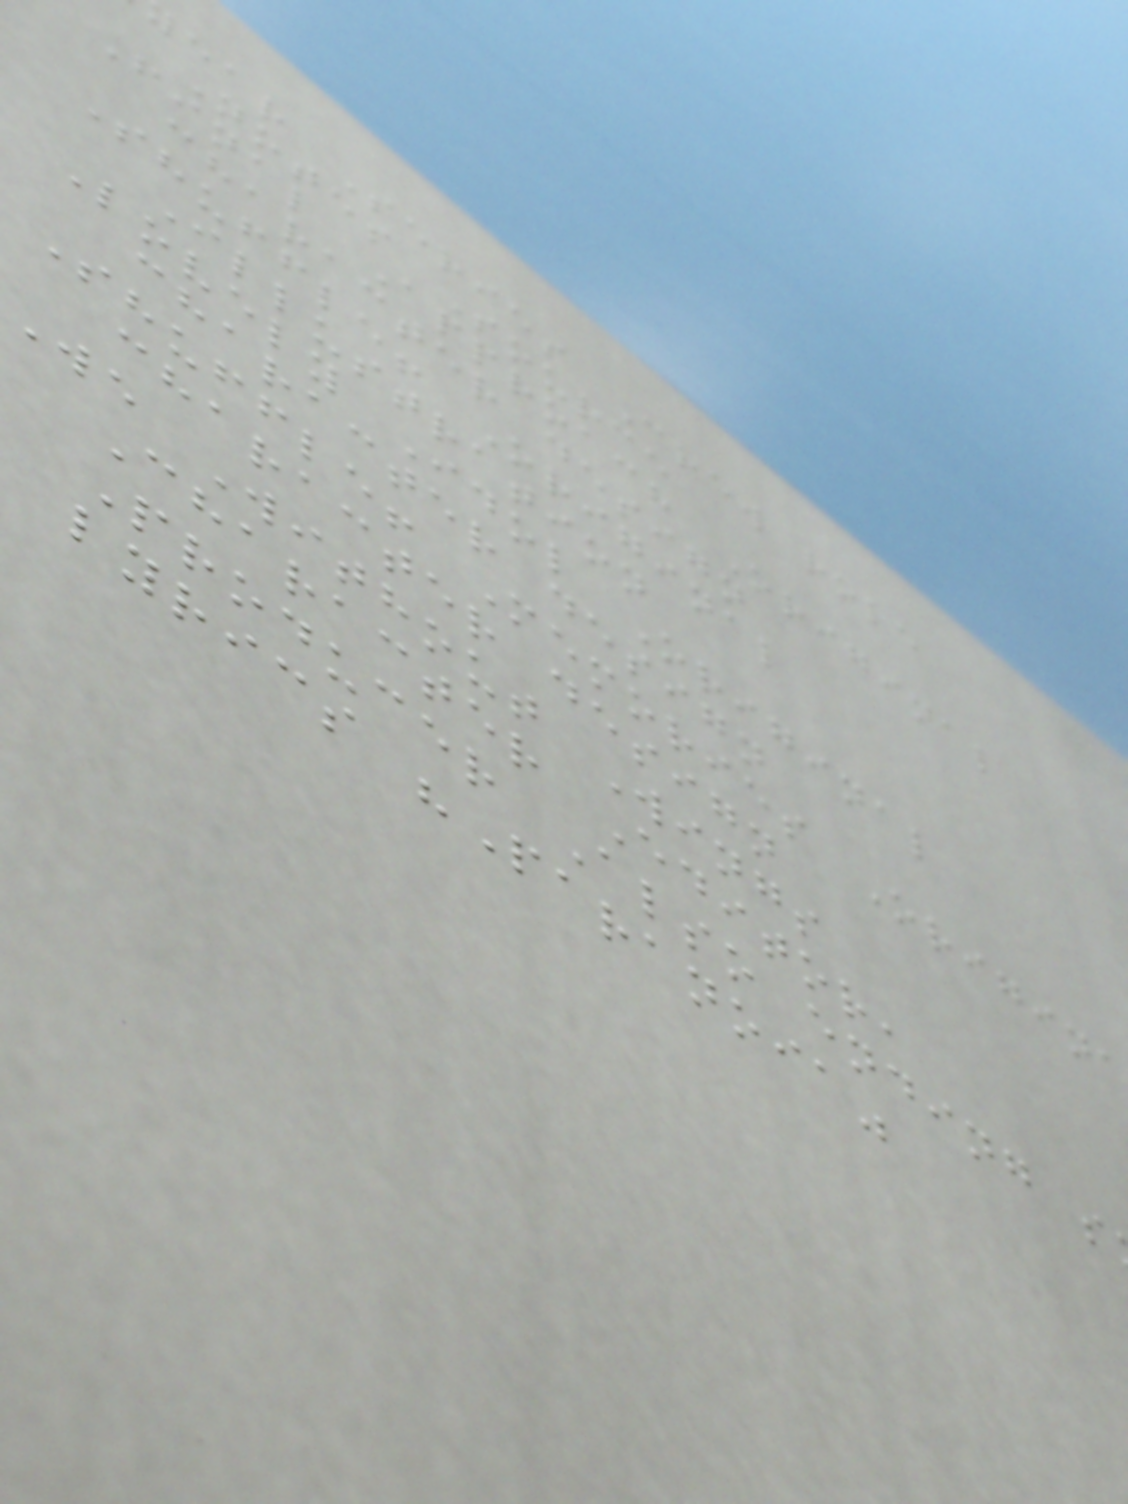ear Series Crew role
Notes Source
Final Approach Original
character design
Shuffle! Original
Illustration
Lovely Idol Original
character design
Shuffle! Memories Origin
character design
We Without Wings
Character Editor,
Producer Also ending s
lyrics "Paranoia"
